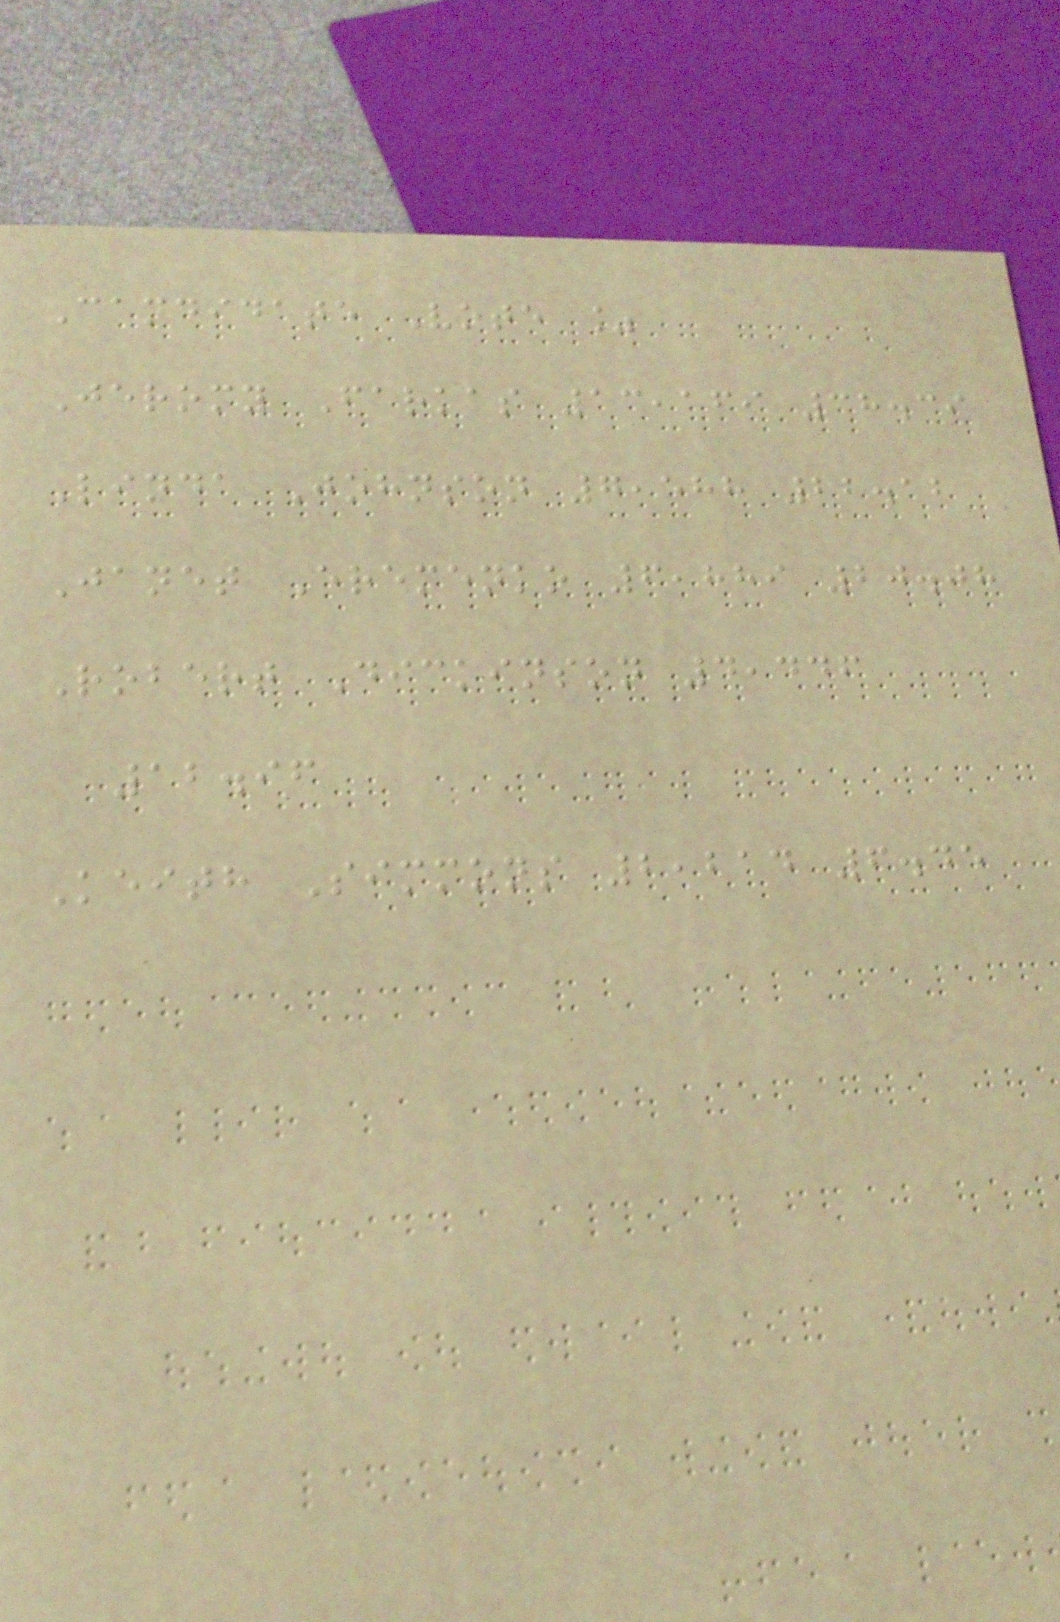Candidate Vote %
Jeromy Farkas 13,169 38.39
Linda Johnson 7,588 22.12
Janet Eremenko 6,889 20.08
Robert Dickinson 4,446
12.96
Keith Simmons 2,214 6.45
